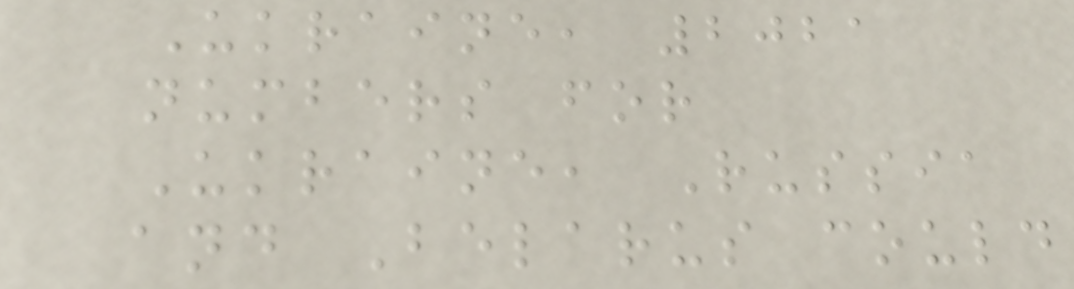Ukraine, 2021
numbers for
Ukraine, Russia
and Belarus could
